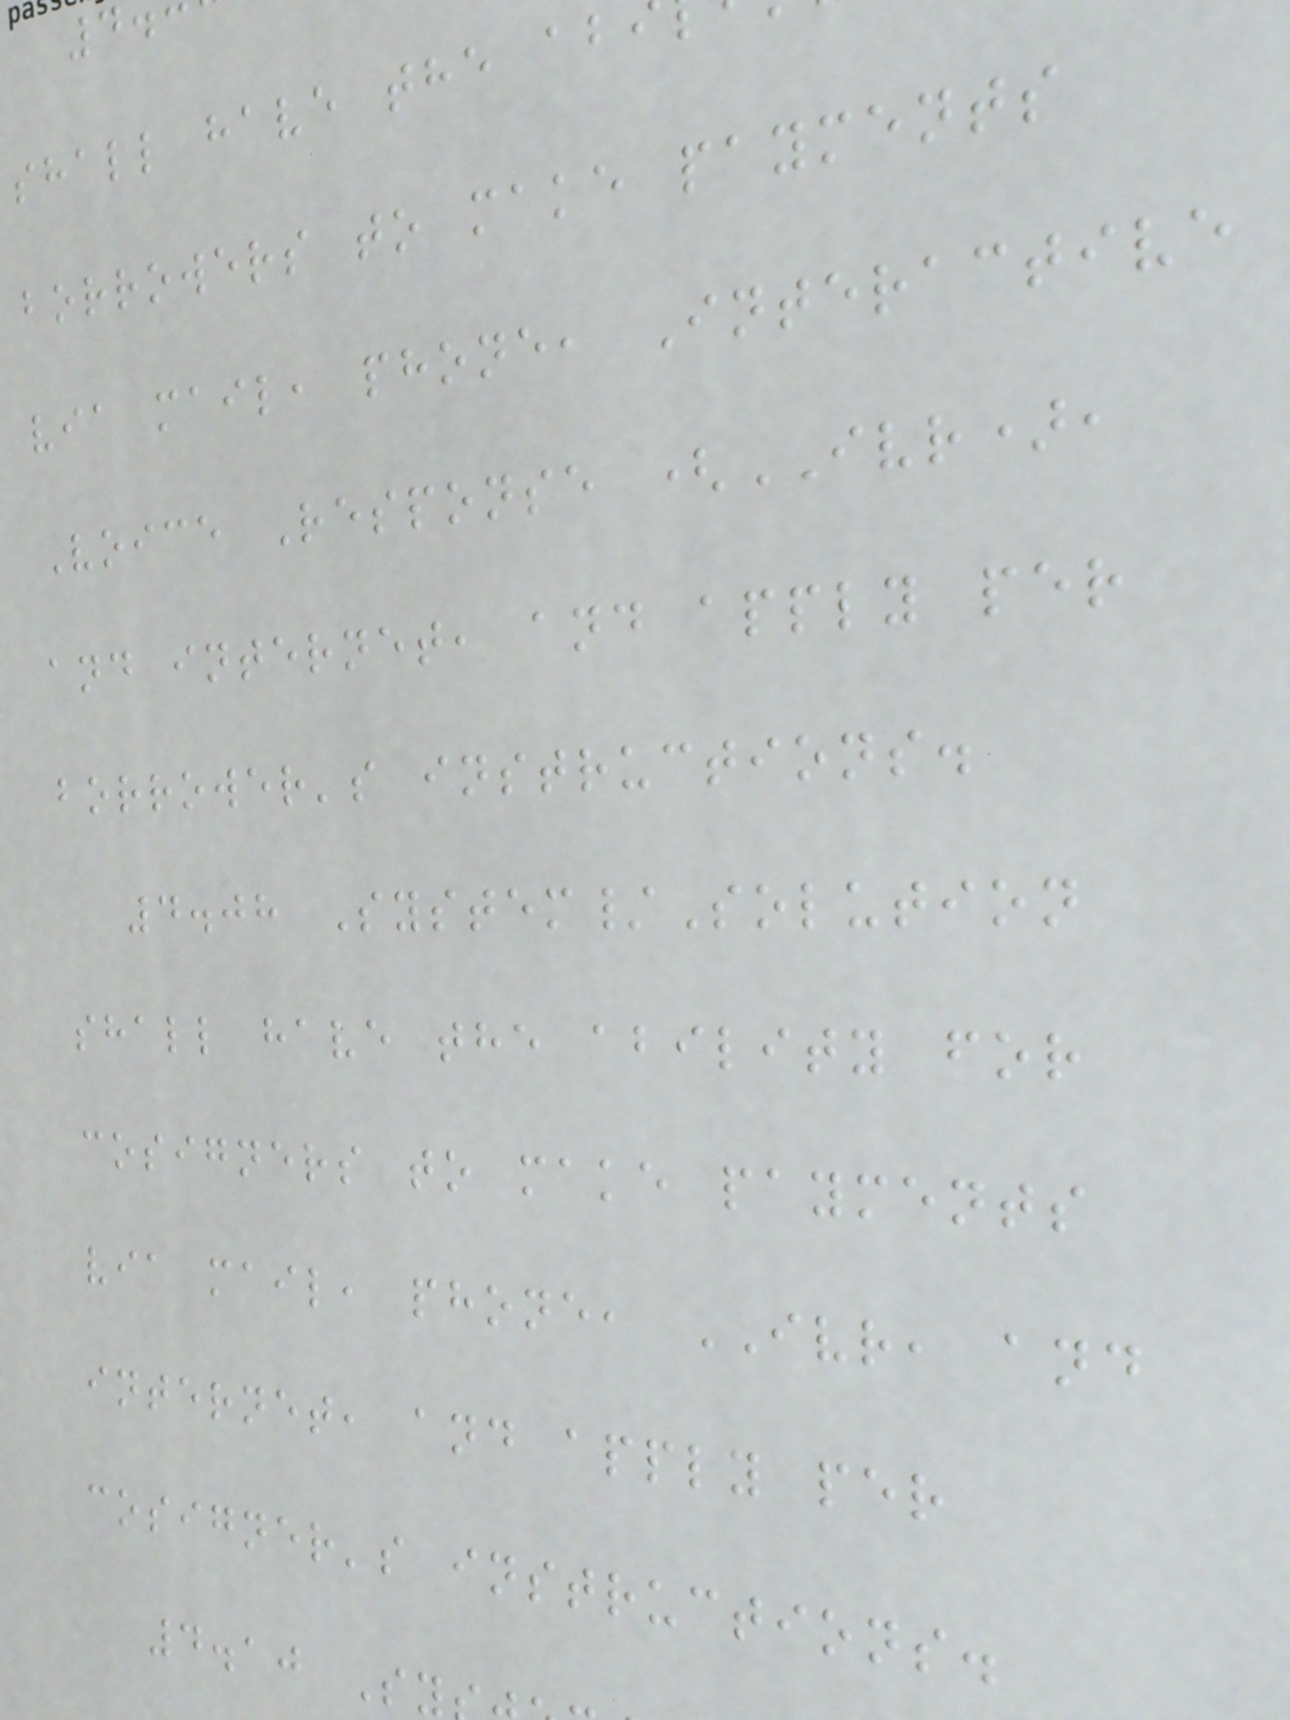shall have the ab
borrowers to make payments
via mail, phone, Interactive
Voice Response (IVR),
and internet, and apply per
borrower's instructions.
4.08 System/Solution
shall have the ability for
cosigners to make payments
via mail, phone, IVR, and
internet, and apply per
cosigner's instructions.
4.10 Sy
